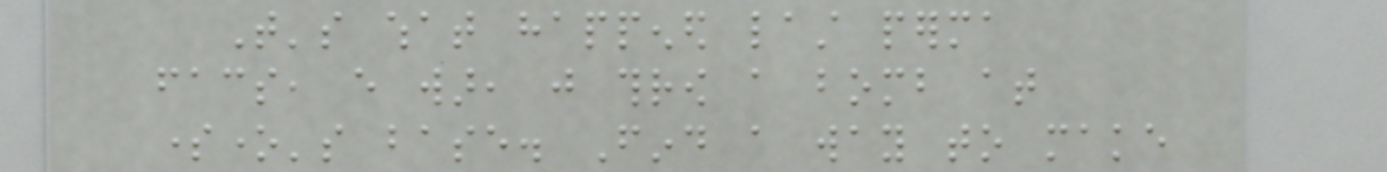That's what happened last perma
facs, every war, just throw a bomb at
someone's base. Find a way to make
